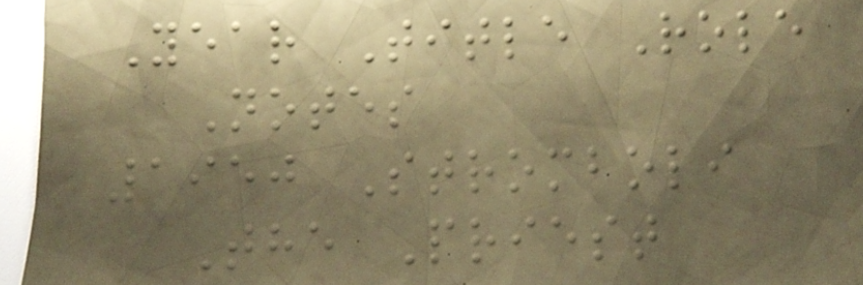Year Title Role
Notes
1950 Stromboli
The Priest
